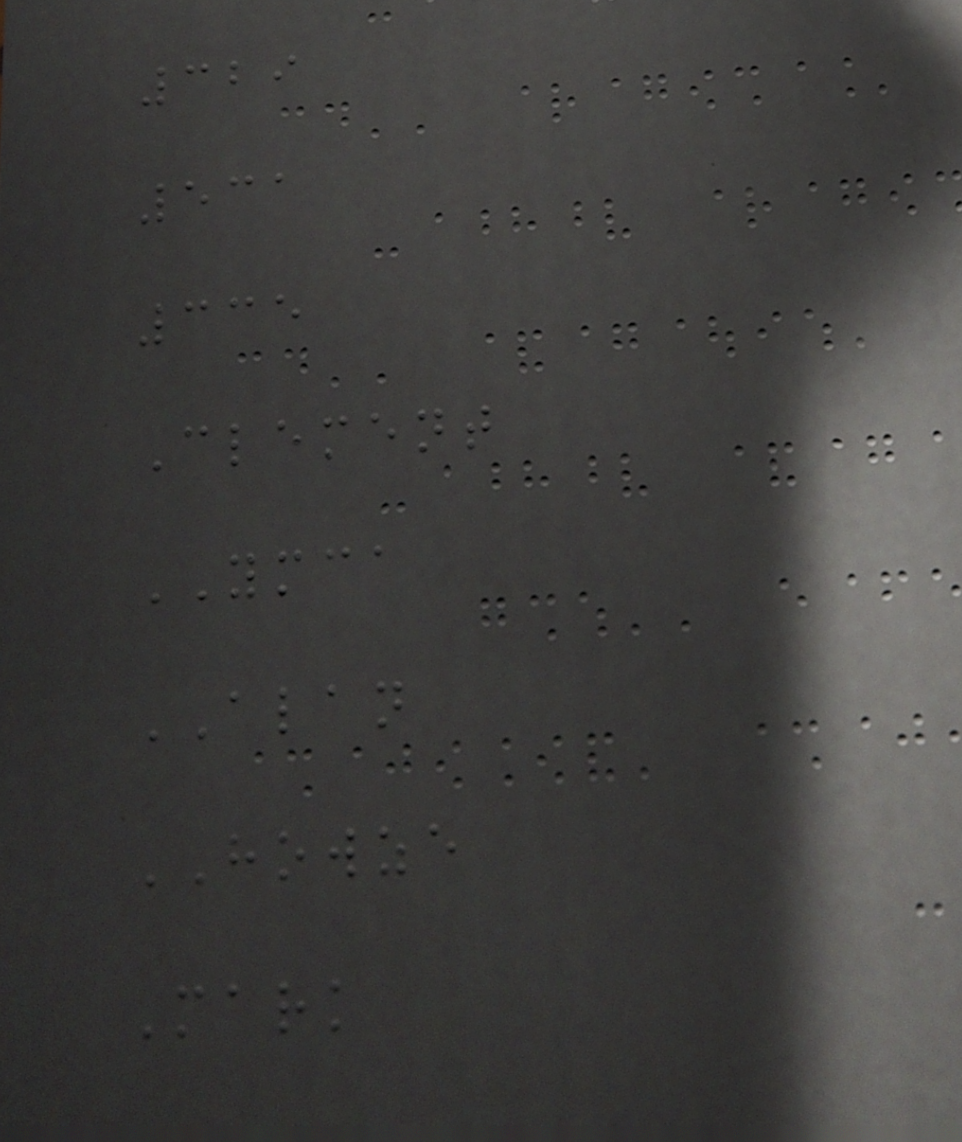329
531
335
Clement
YMCA
ALAN
HOWZE
Mark
